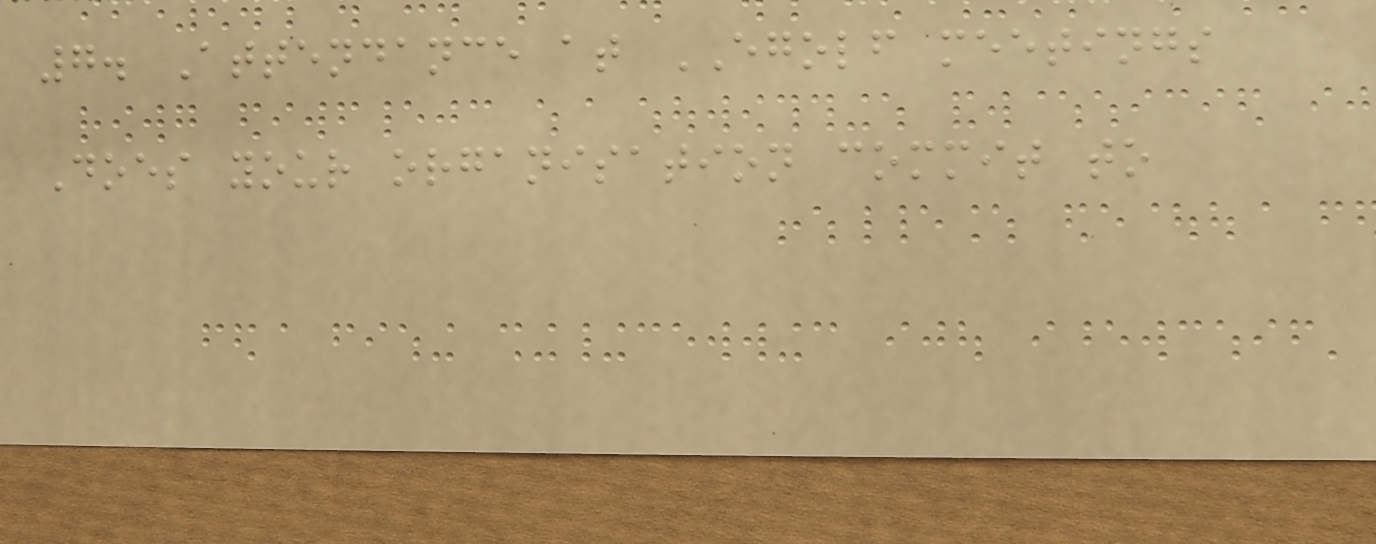7. Attendance at EGOLF meetings
Does your organisation commit to
